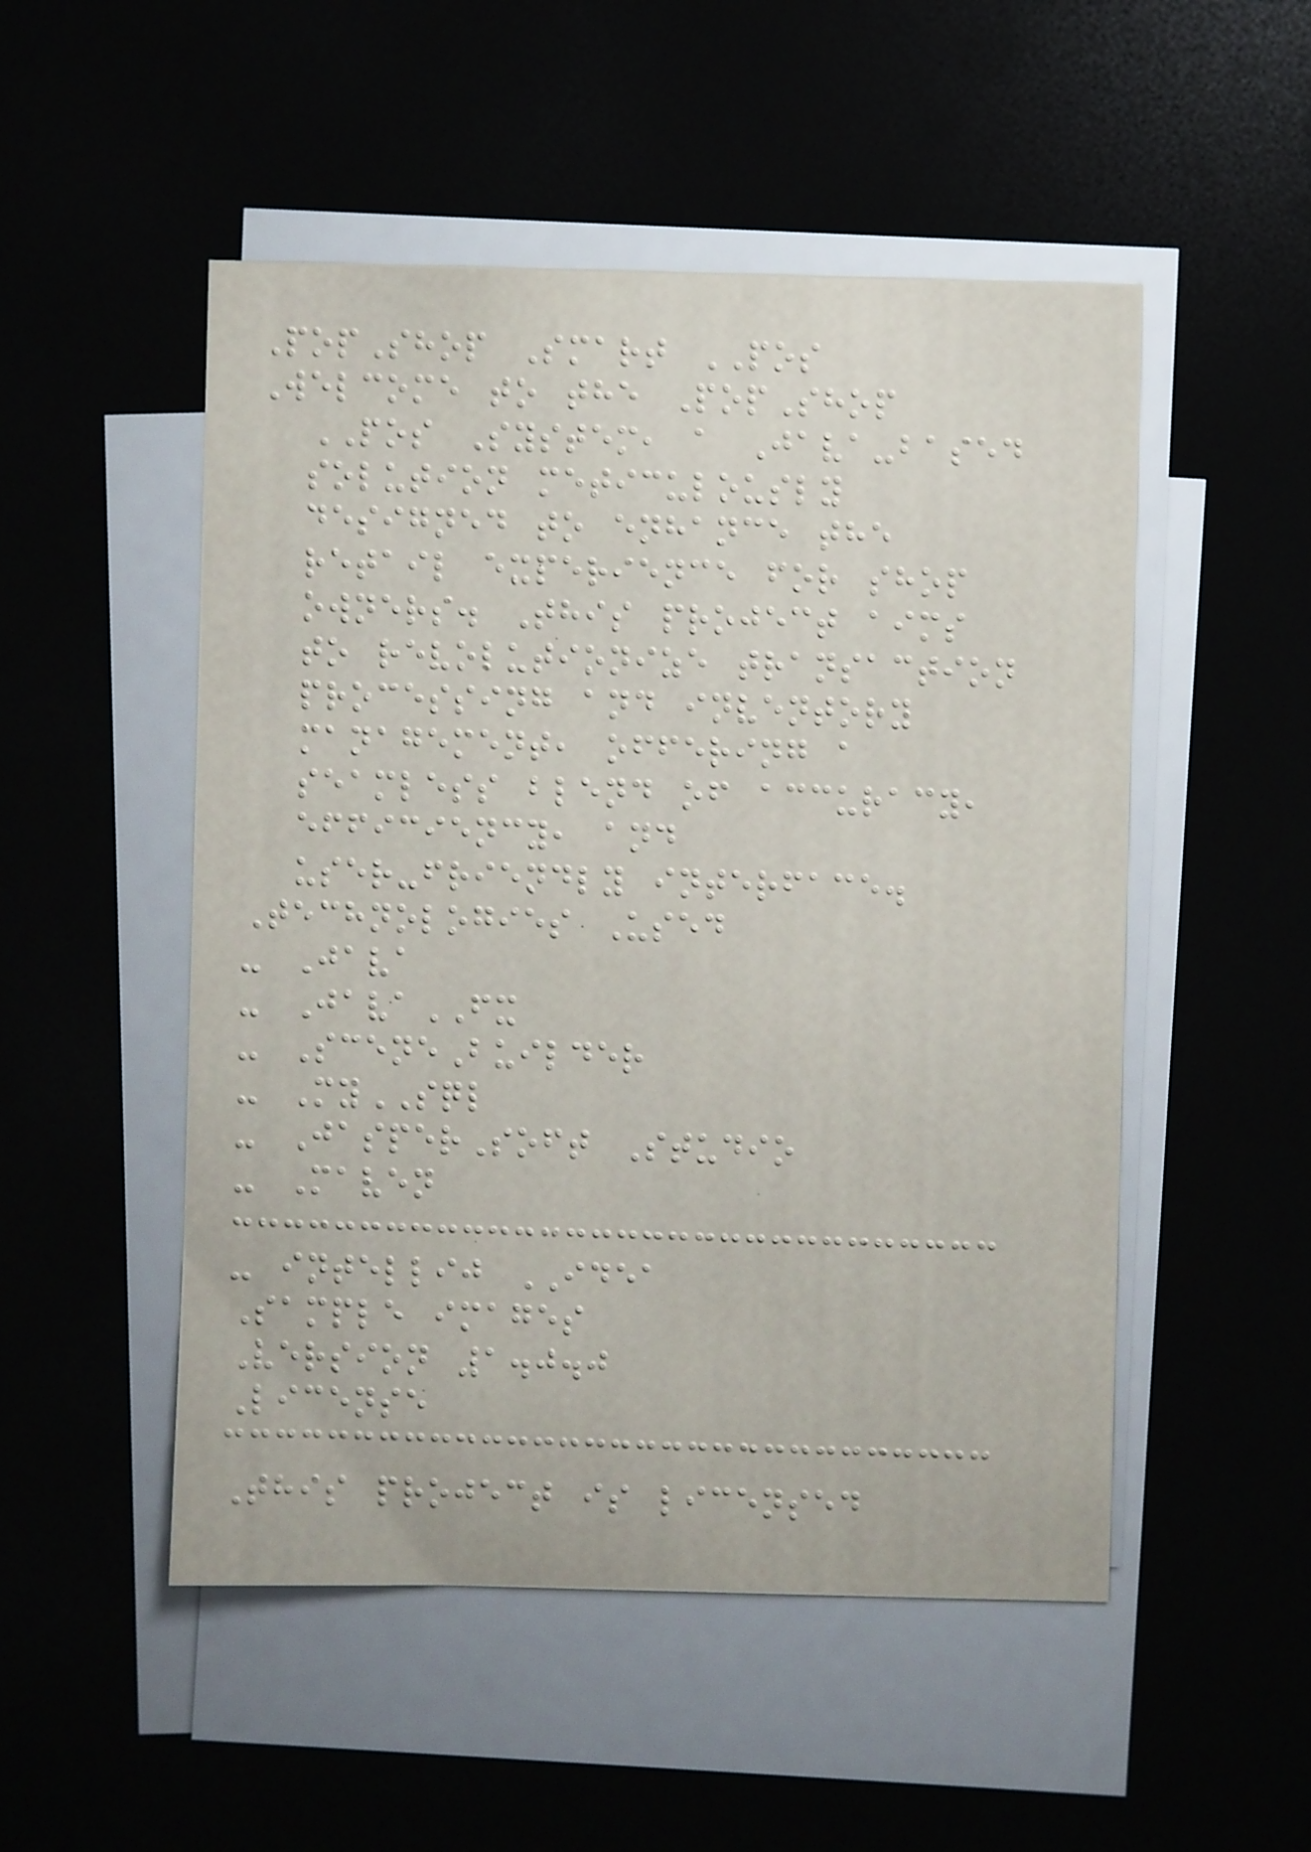PopShop Smart POS
Welcome to the PopShop
POS System, a Java-based
solution meticulously
designed to enhance the
retail experience for shop
owners. This project aims
to revolutionize transaction
processing and inventory
management, offering a
seamless blend of accuracy,
efficiency, and
user-friendly interface.
Technologies Used
- Java
- JavaFX
- SceneBuilder
- MySQL
- JasperSoft Studio
- Maven
- intellij IDEA
Sample images
Version 1.0.0
License
This project is licensed
